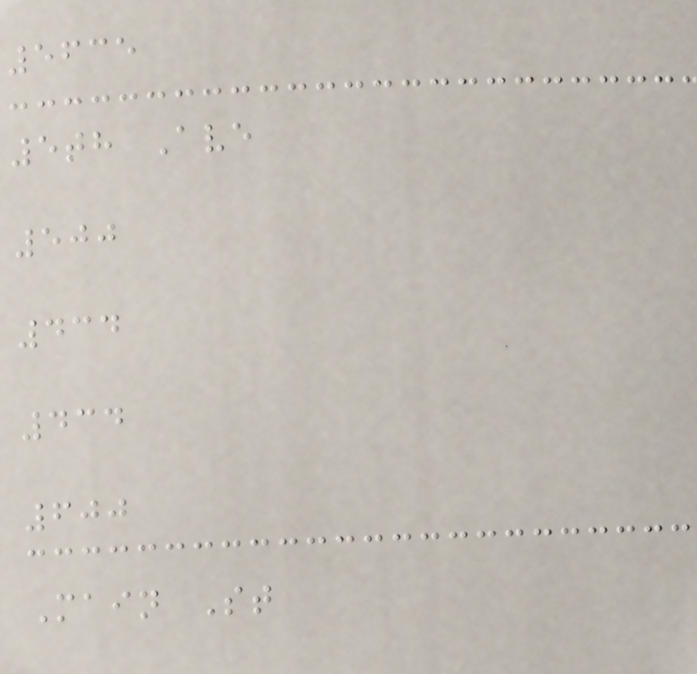5635
5th Ave
500
434
434
600
Main St
